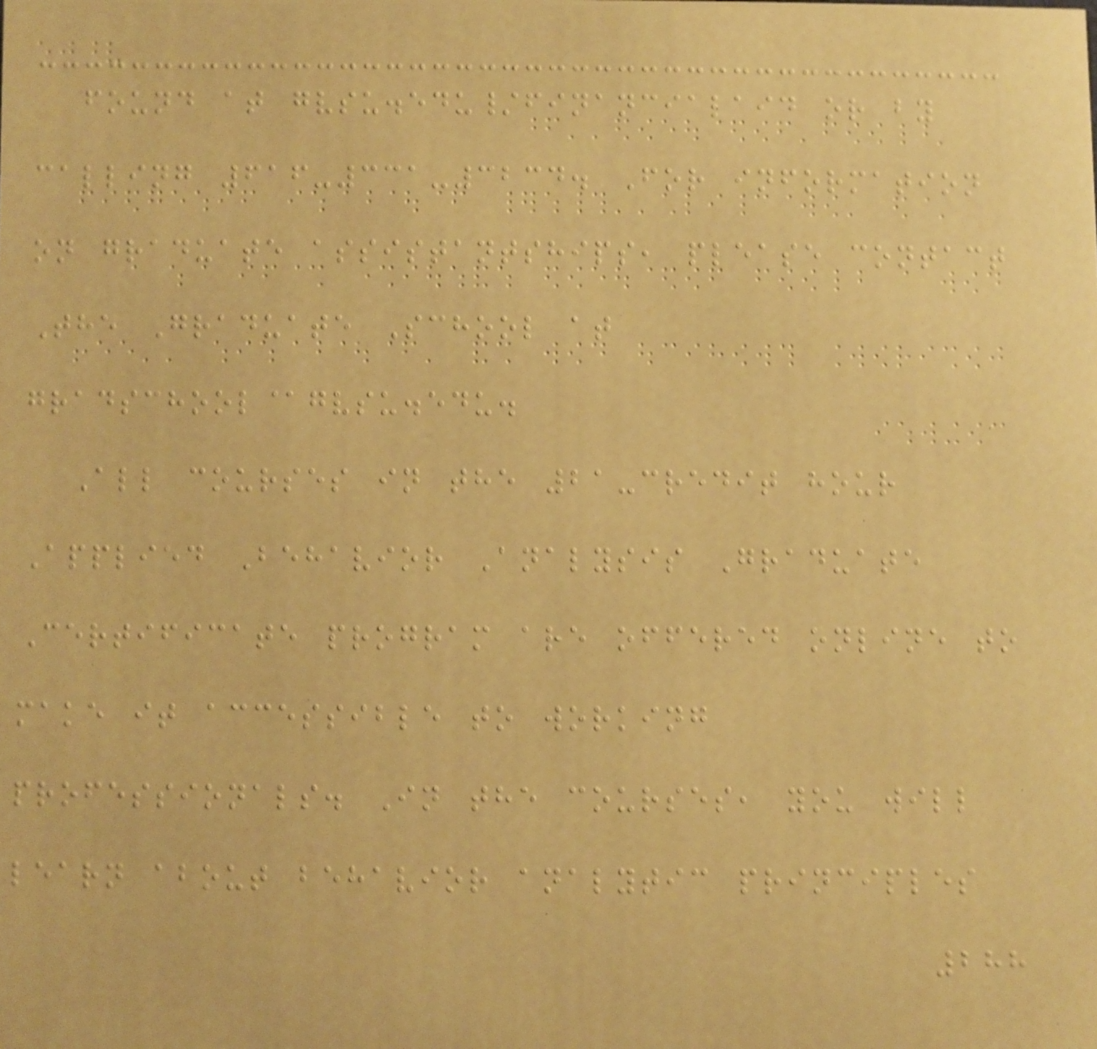found at gvsu.edu/financialaid or by
calling 616-331-3234. For information
on graduate assistantships, please contact
The Graduate School at
gradschool@gvsu.edu.
All courses in the 21-credit hour
Applied Behavior Analysis Graduate
Certificate program are offered online to
make it accessible to working
professionals. In the courses, you will
learn about behavior analytic principles
288
